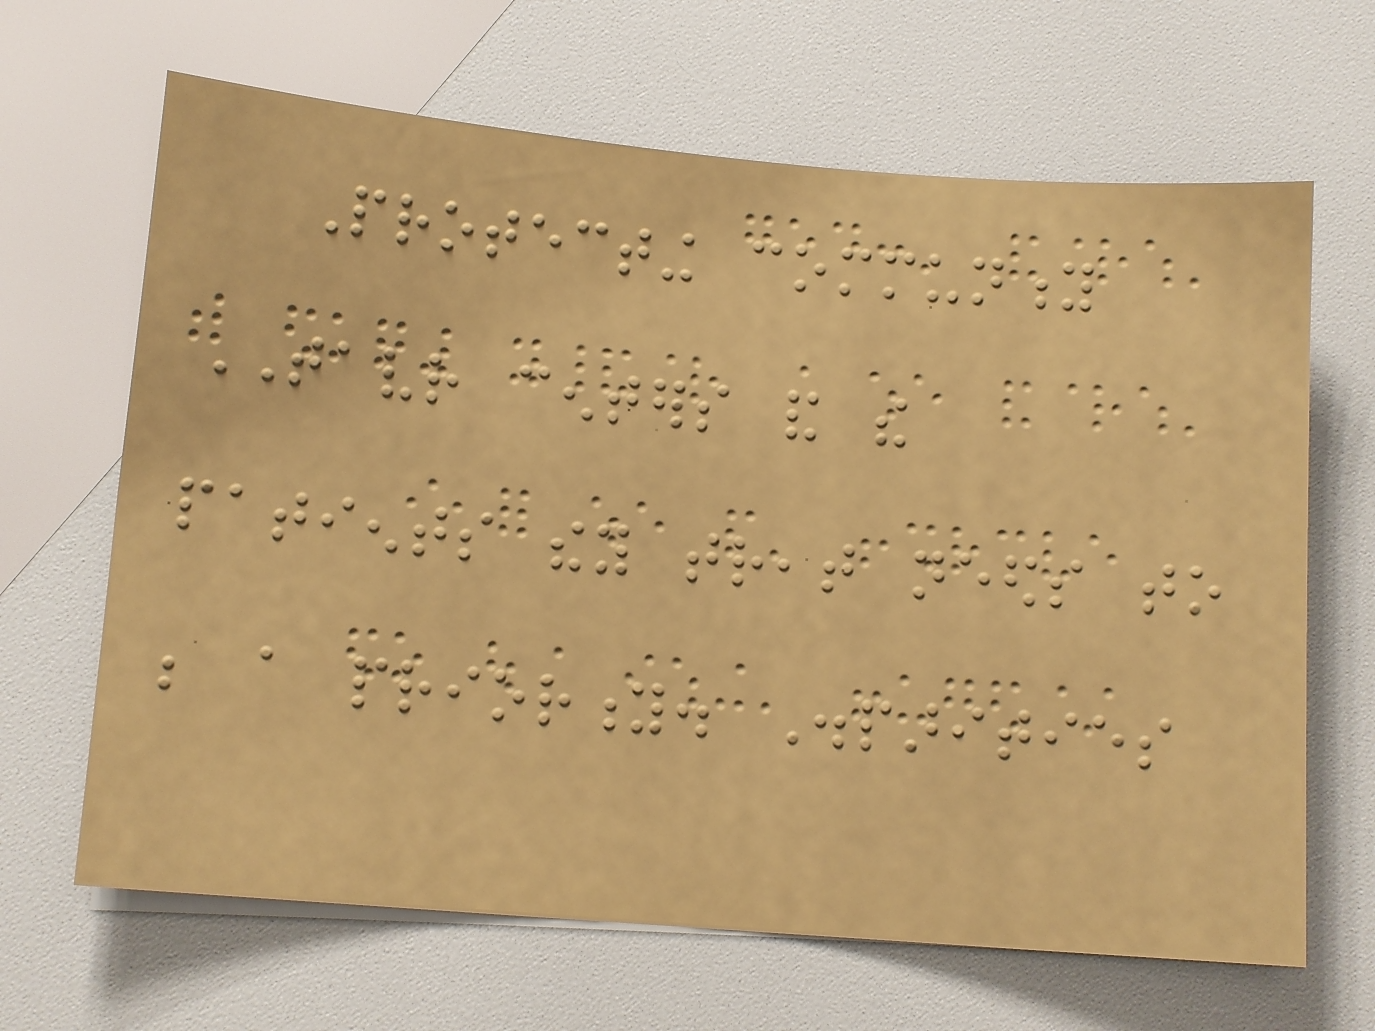Protecting community
TAVR centers and the
patients they treat needs to
be a priority. Disparities
